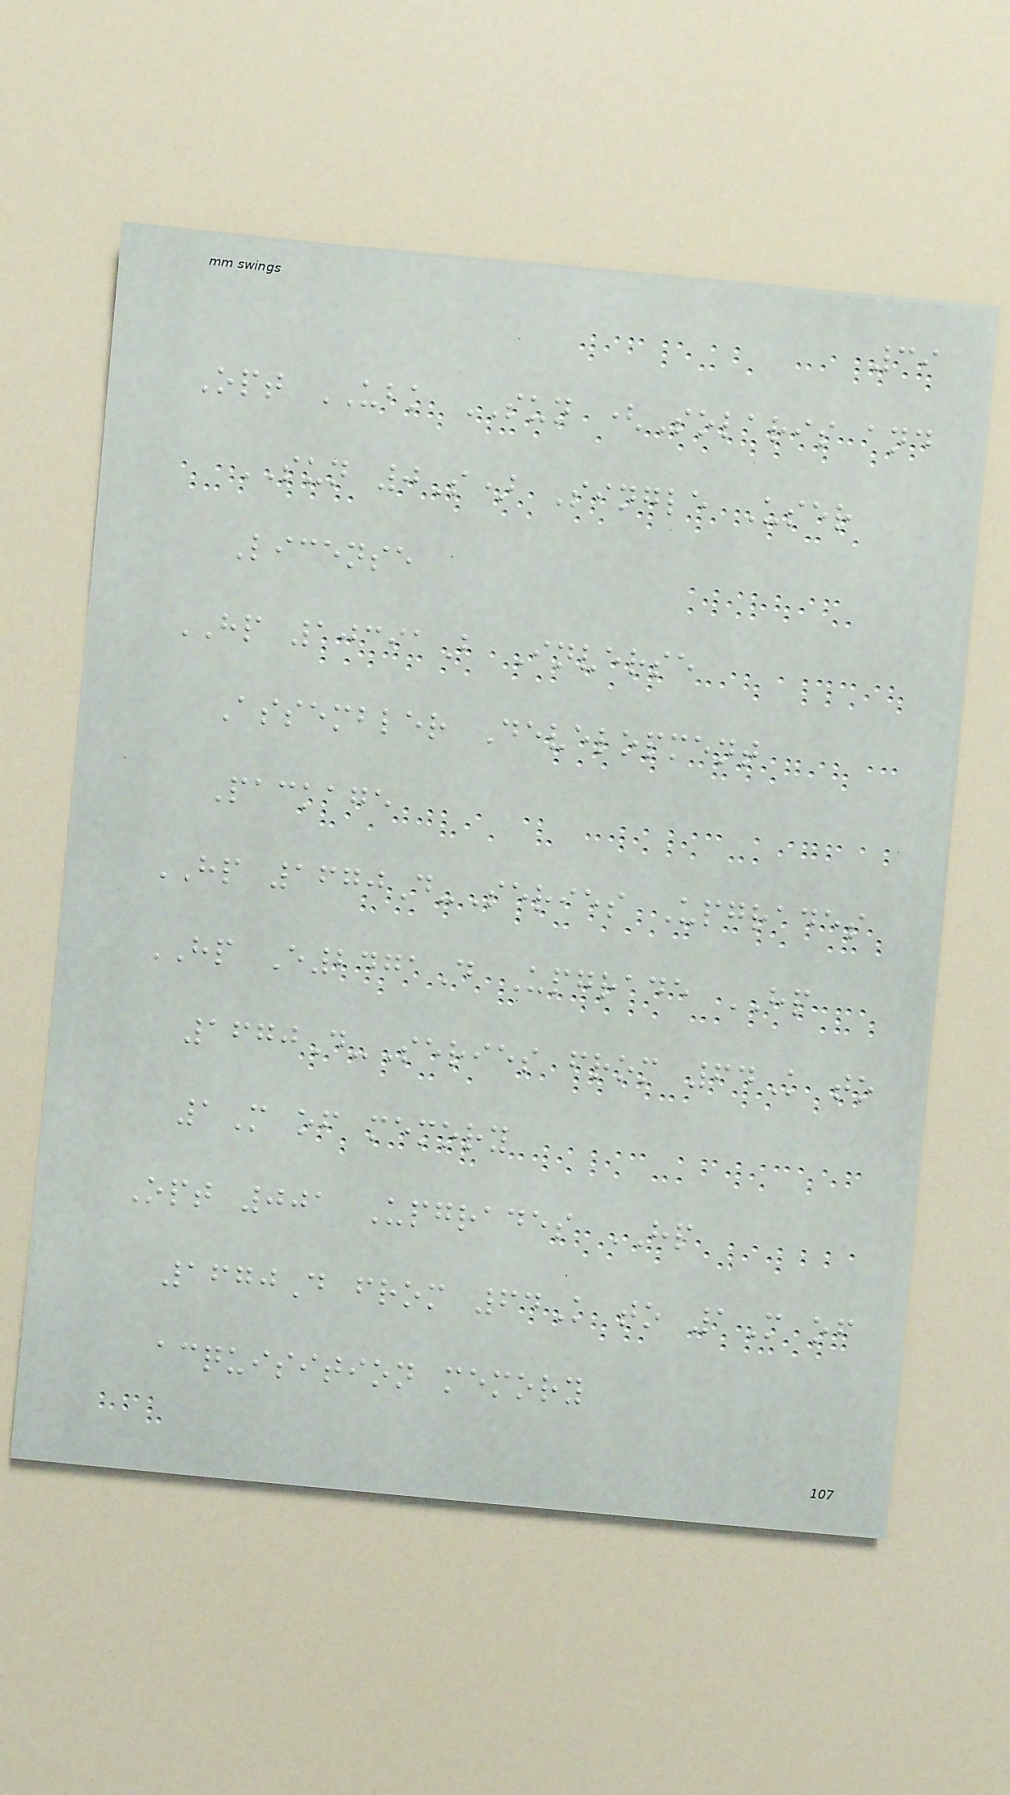39
Opt UBK SUN (Solaris and
SUN 0S) Single User
License
HP 10391B Inverse
Assembler Development
Package
HP 1670D-Series Upgrades
HP E2471D Upgrade HP
1670D-Series from 64K to
1M of memory
Opt 001 Upgrades HP
1670D from 64K to 1M of
acquisition memory
